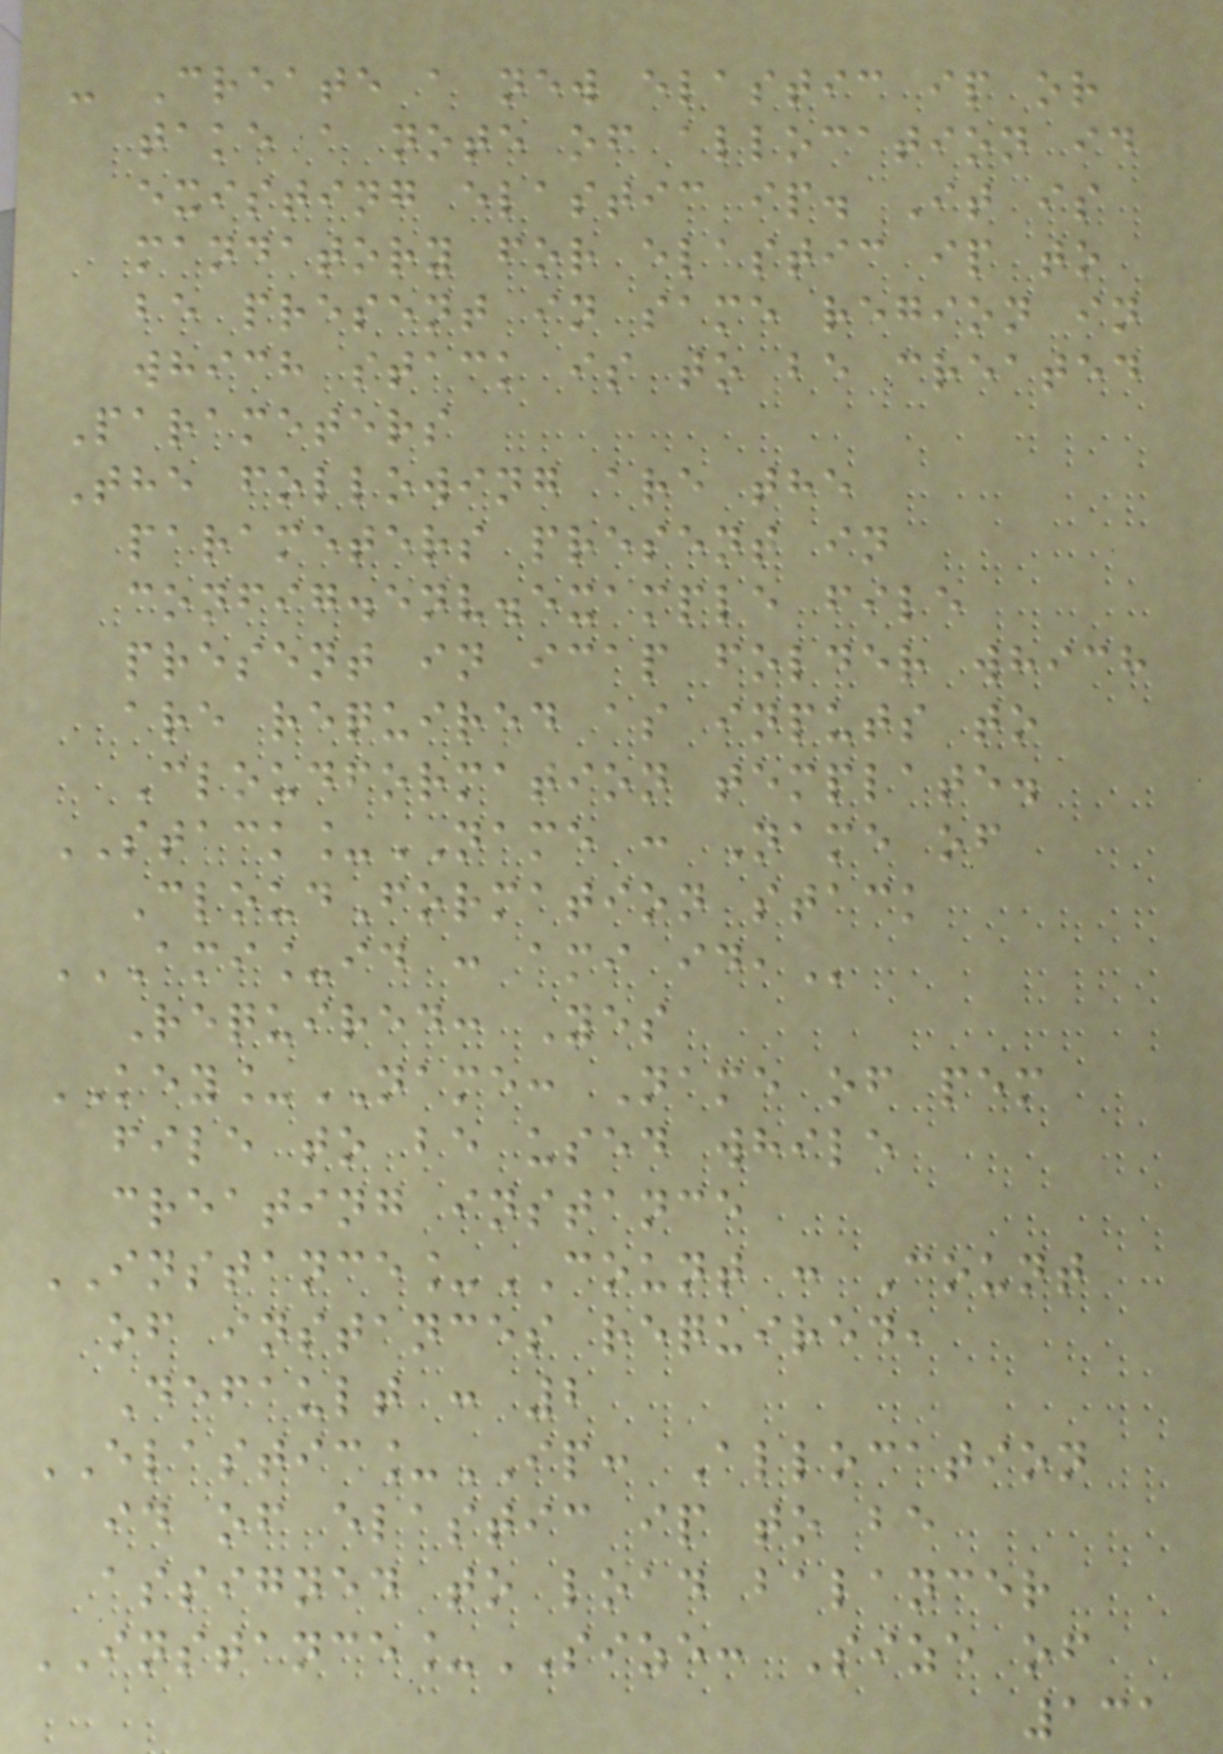- Create a new elastic ip or
take a note of allocation id
existing elastic ip. It is
mandatory for elastic ip to
be present in same region in
which stack is to be created
Parameters
The following are the
parameters present in
config.env.example file
present in icap folder which
are required as inputs to
Cloudformation template.
STACK_NAME : Name of
CloudFormation stack
AMI_ID : AMI ID,
Required: Yes
KEY_NAME: Name of pem
file to be used while
creating instance
INSTANCE_COUNT : Count
of instances required,
Default : 2
ELASTIC_IP: Allocation
id of elastic ip to be
assigned to load balancer
INSTANCE_SIZE: Size of
131
